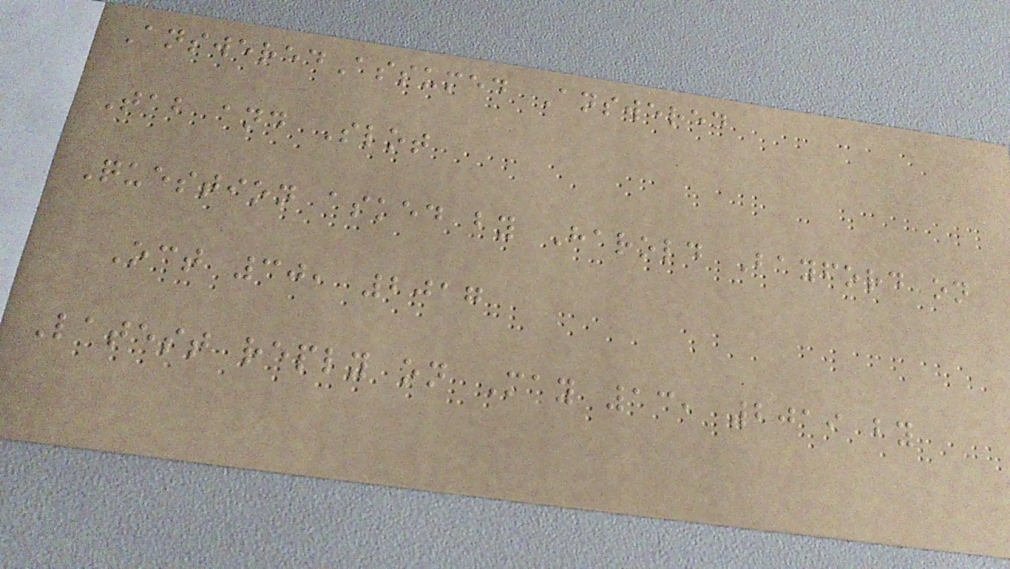AnsweredAssumed Answered
Tab and Slot
Question asked by Harold Bayford on
Oct 30, 2017
Latest reply on May 13, 2019 by
